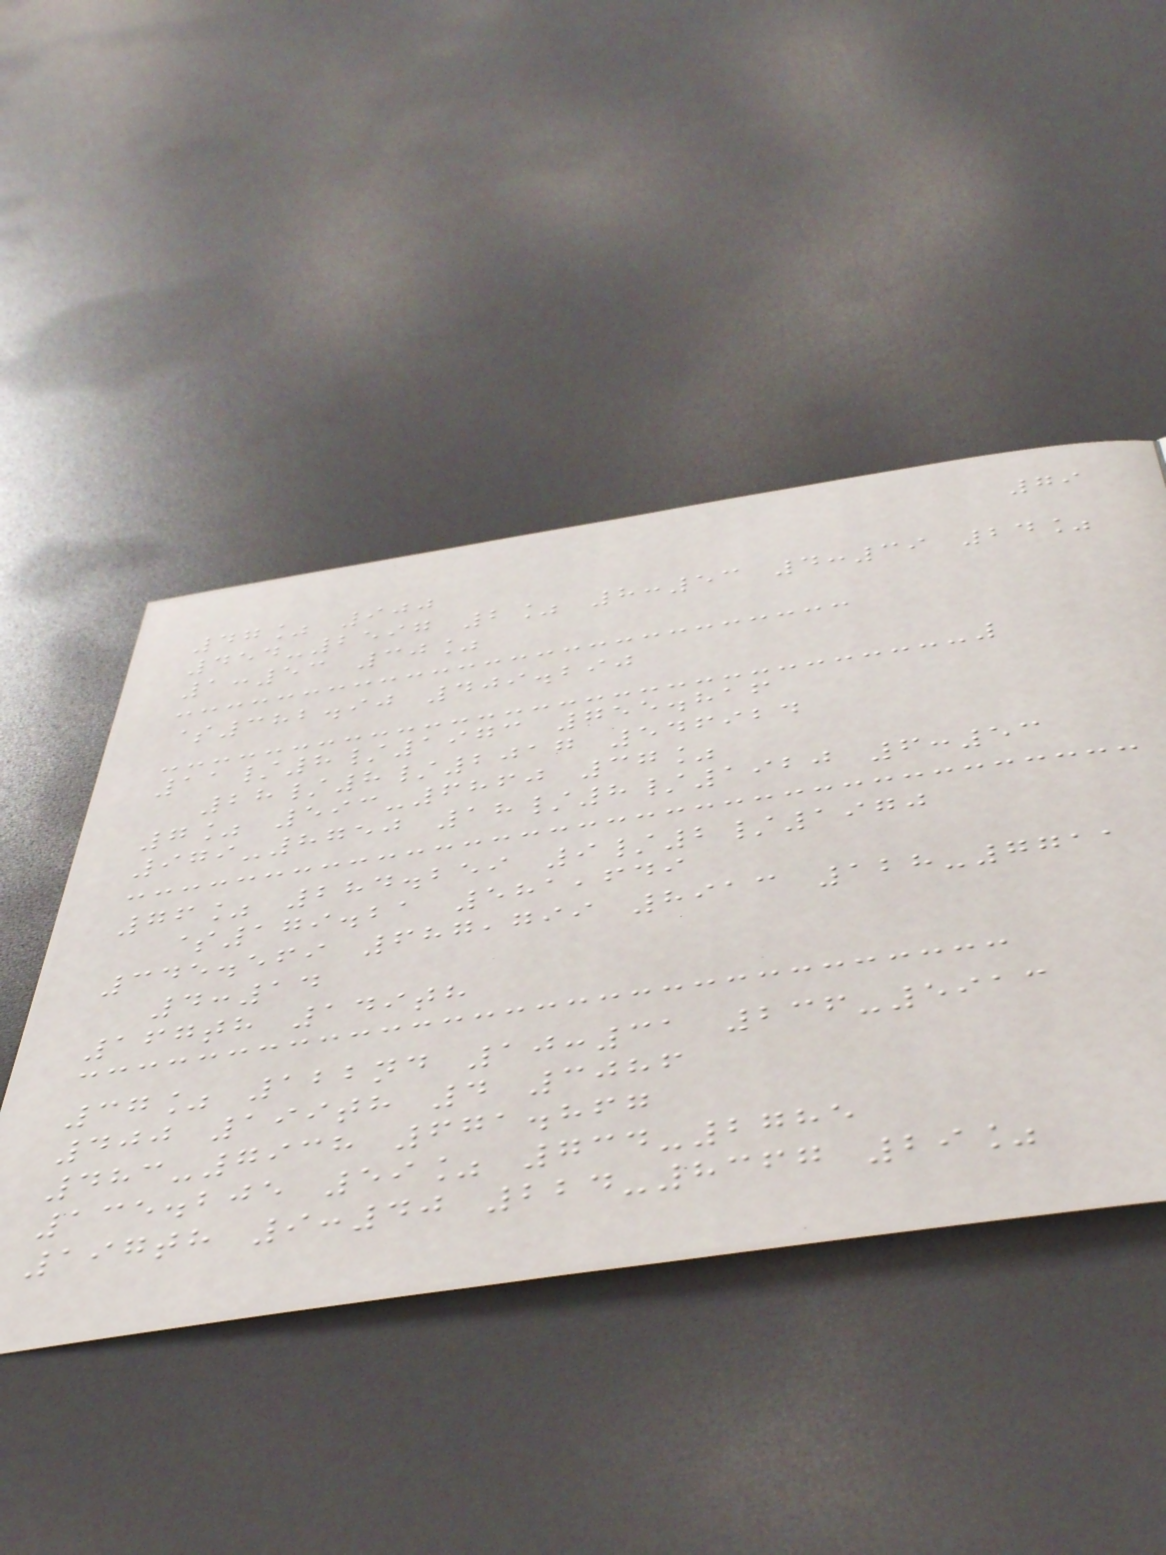79
47% 900
454-2597 2% 8:53 4:39 24%
1:53 30%
$382.90 409.290
11/8/1973 755.816
28/8/2017 546924
7% 593-6860 37%
979-8750 18/8/1920 6:53
76% 284.259 9/2/1970
$179.21 581,649
345.569 687,799 8913 128-7711
4:14
167th 149th
37% 122nd 10:31 236-5913
400 199th 4 3086
483-7938 671.867
135.205 59% 734-2785
197th 9:40 224-8367 29%
